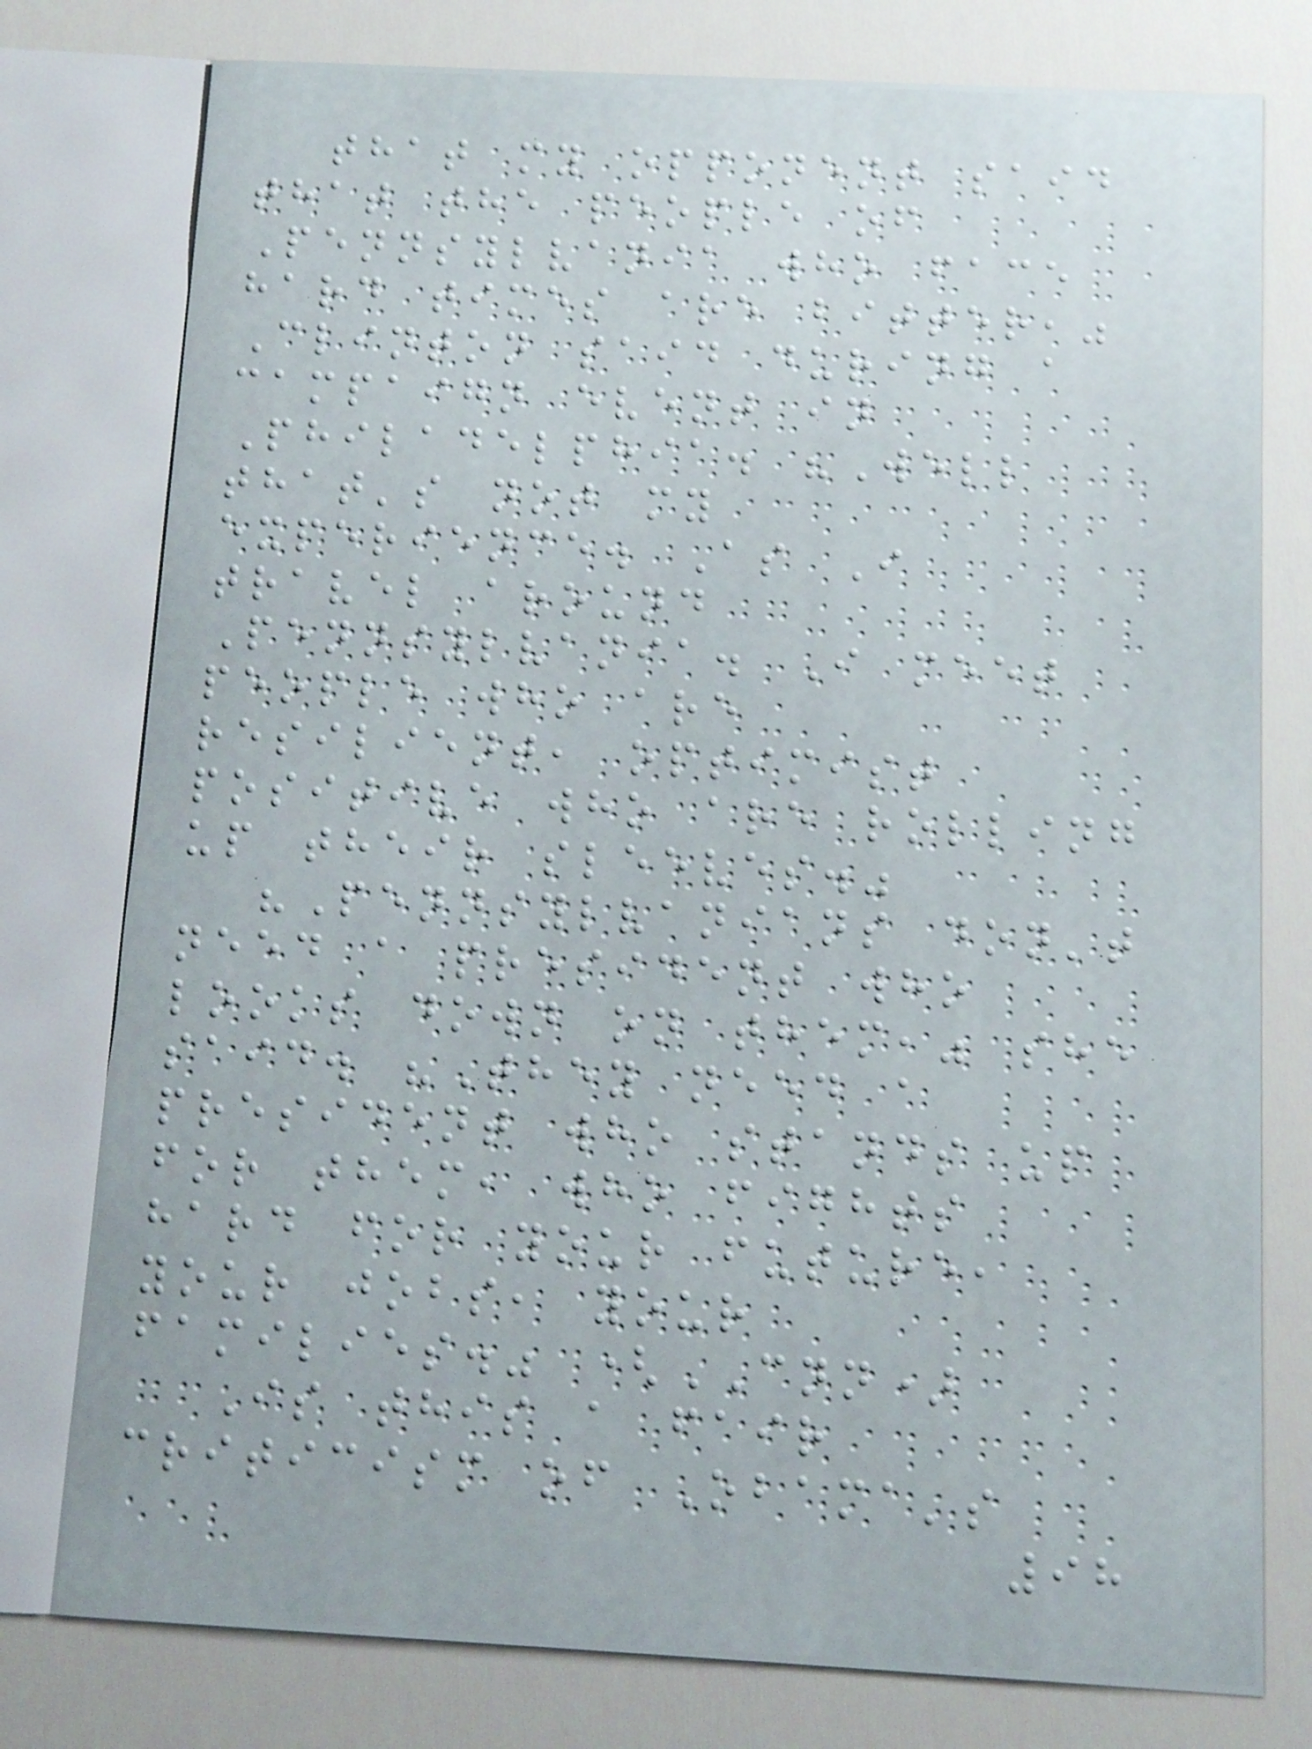that my opponent said
that the people of
Pennsylvania who face
hard times are bitter,"
Clinton said during a
campaign event in
Philadelphia. "Well
that's not my
experience. As I
travel around
Pennsylvania. I meet
people who are
resilient, optimist
positive who are rolling
up their sleeves."
"Pennsylvanians don't
need a president who
looks down on them," she
said. "They need a
president who stands up
for them, who fights
hard for your future,
your jobs, your
families." (CNN)
Is this a fair
criticism of Obama's
98
